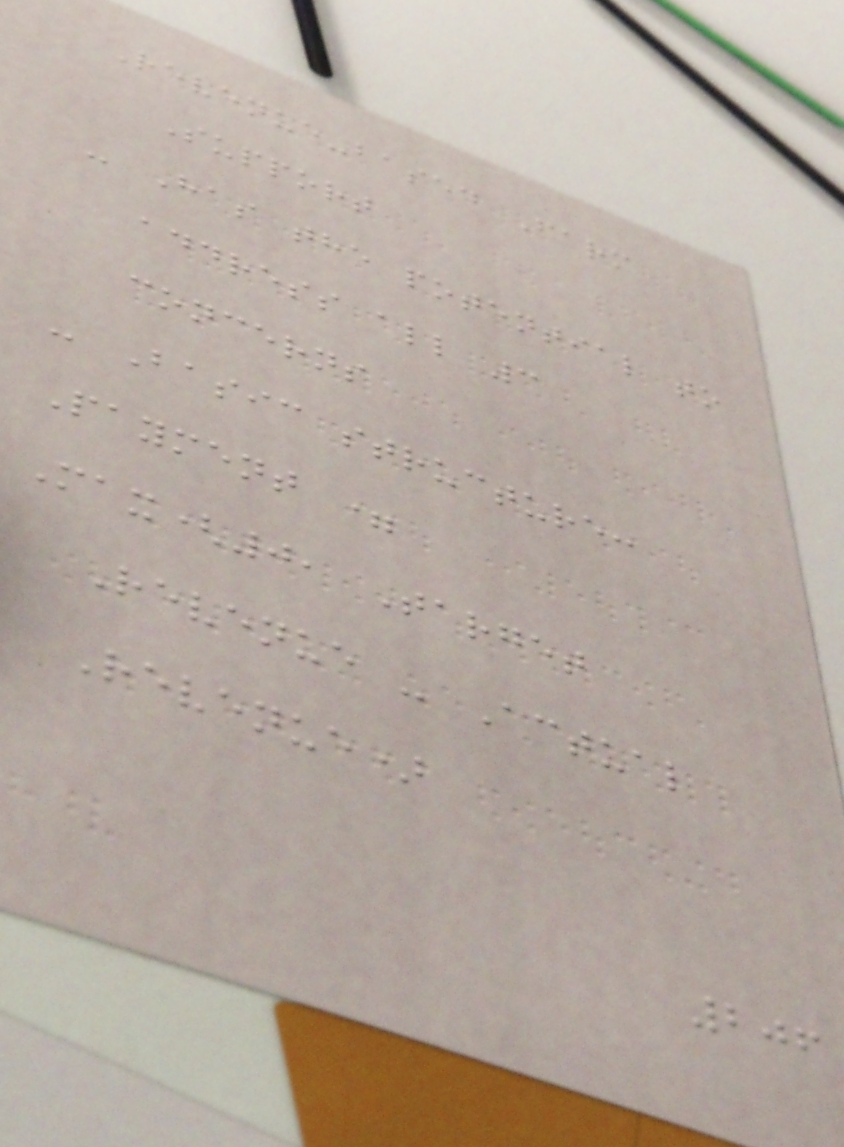Revenue-based Farm
Support
- Has the potential to
address all 3
concerns
- Basic structure:
Payment =
Max(0, Target
Revenue - Actual
Revenue)
206
